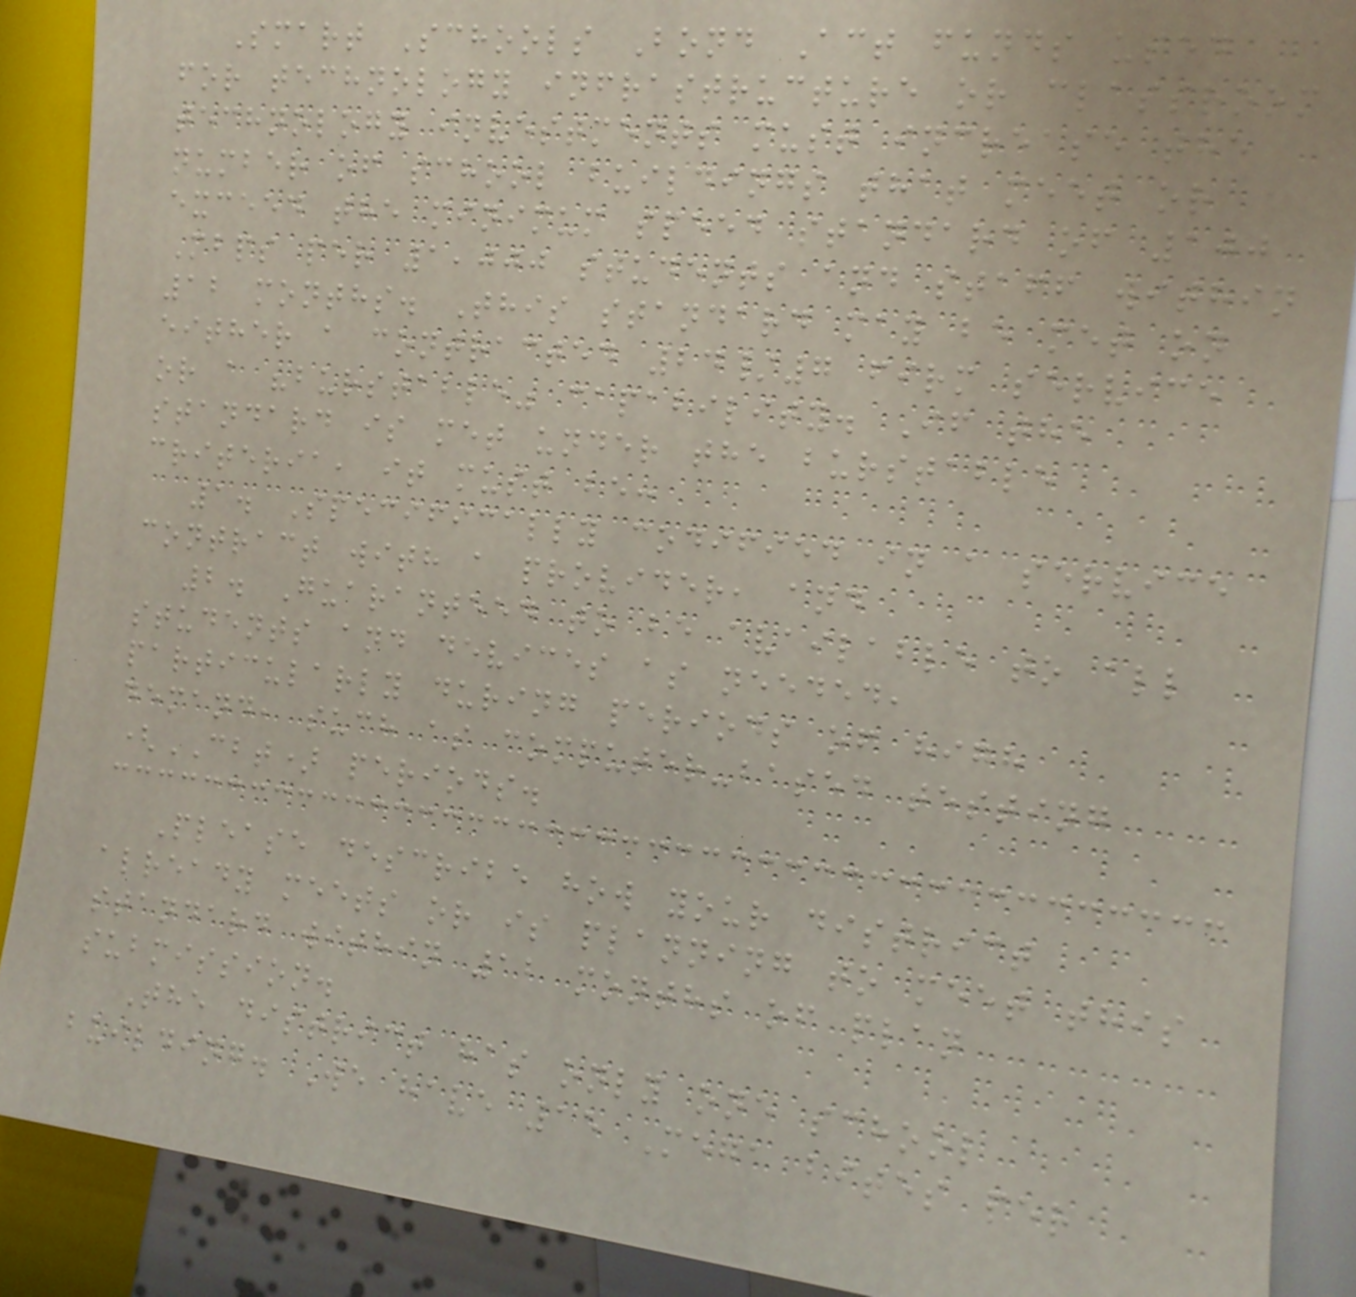Smart Schools Bond Act funds used
for technology infrastructure or classroom
technology investments must increase the
number of school buildings that meet or
exceed the minimum speed standard of 100
Mbps per 1,000 students and staff within
12 months. This standard may be met on
either a contracted 24/7 firm service
or a "burstable" capability. If the
standard is met under the burstable
criteria, it must be:
1. Specifically codified in a service
contract with a provider, and
2. Guaranteed to be available to all
students and devices as needed,
particularly during periods of high
demand, such as computer-based testing
(CBT) periods.
Please describe how your district
already meets or is planning to meet this
standard within 12 months of plan
submission.
The district has only one school
building. We have 15 Mega bites per
